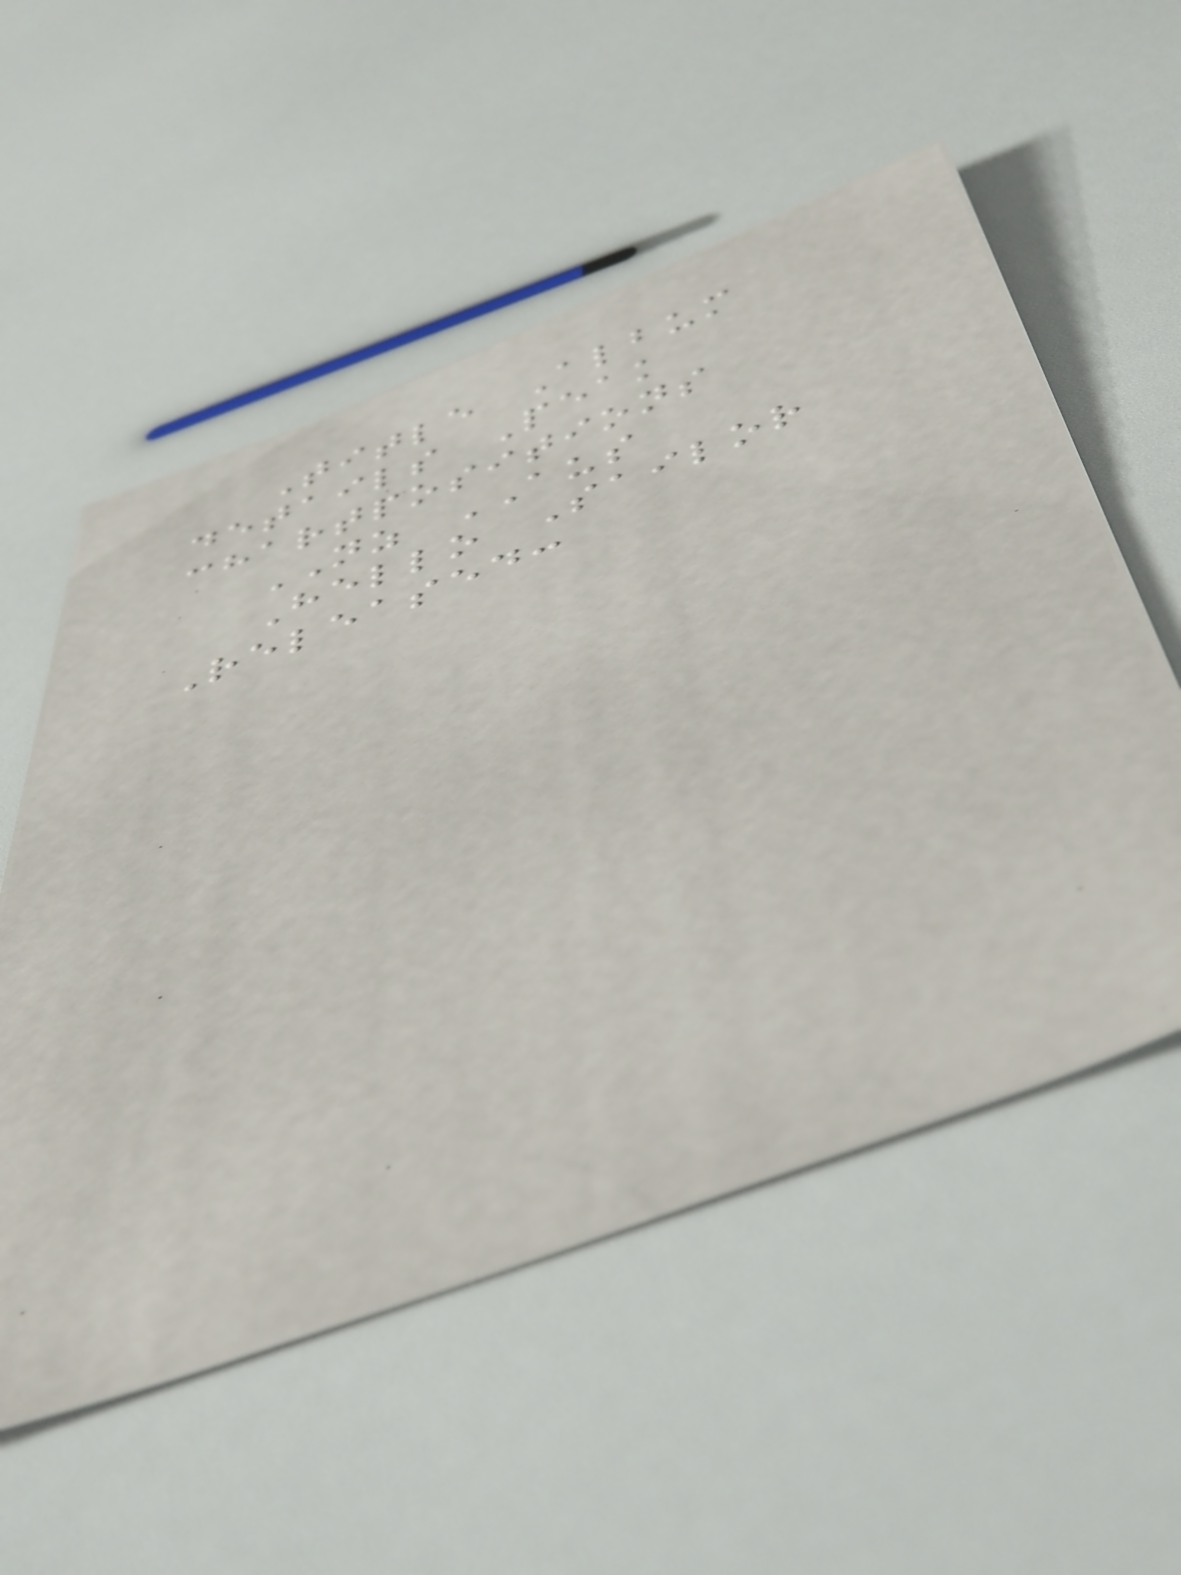Title Album
details Peak
chartpositions
NZ AUS
Hello Sailor
Released:
